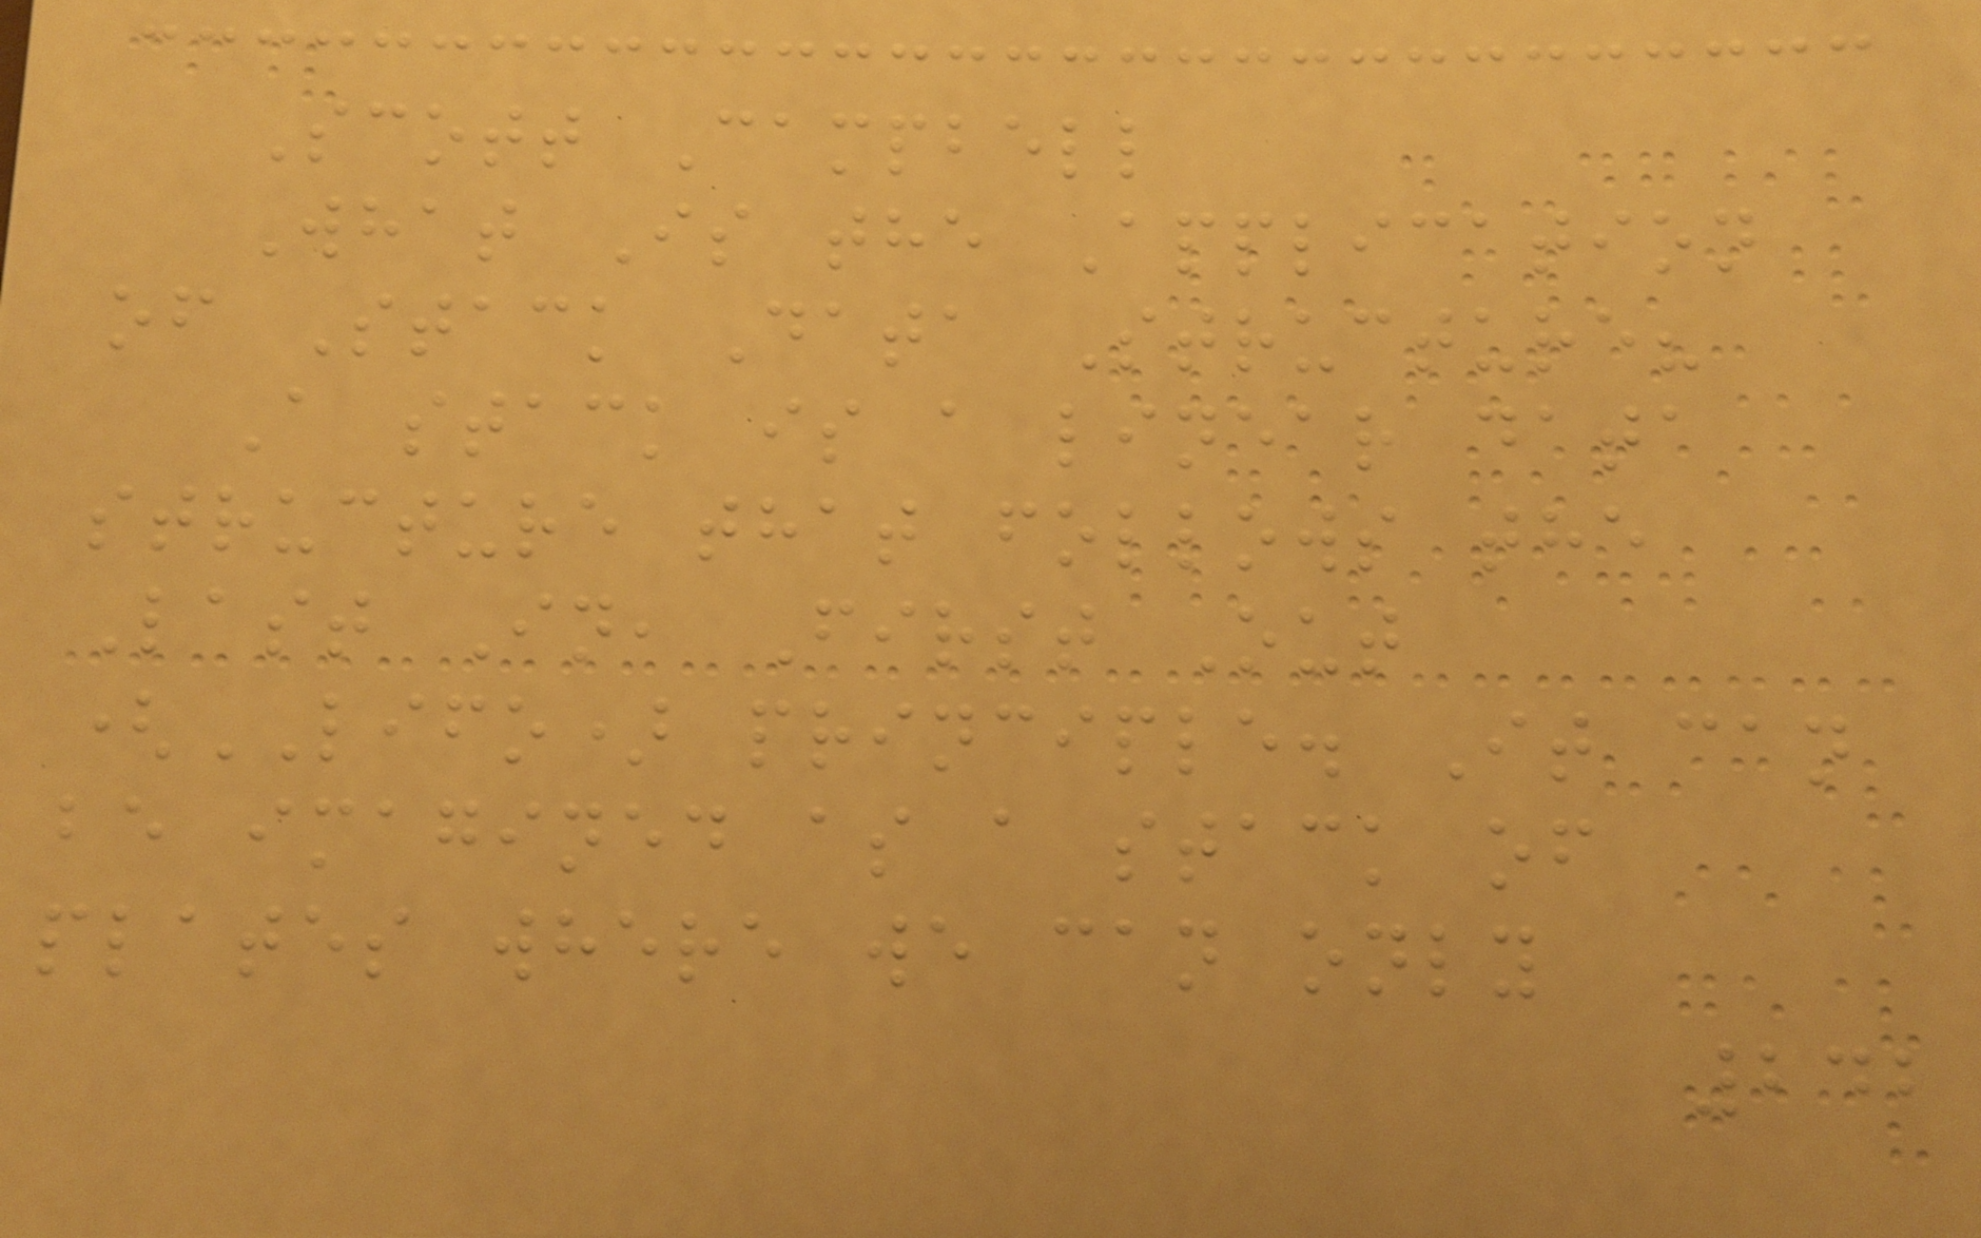Scott Campbell
What Is the Application
of Stack Data Structure?
A stack is a linear data
structure that follows the
Last In, First Out
(LIFO) principle. It can
be imagined as a stack of
plates where we can only
242
